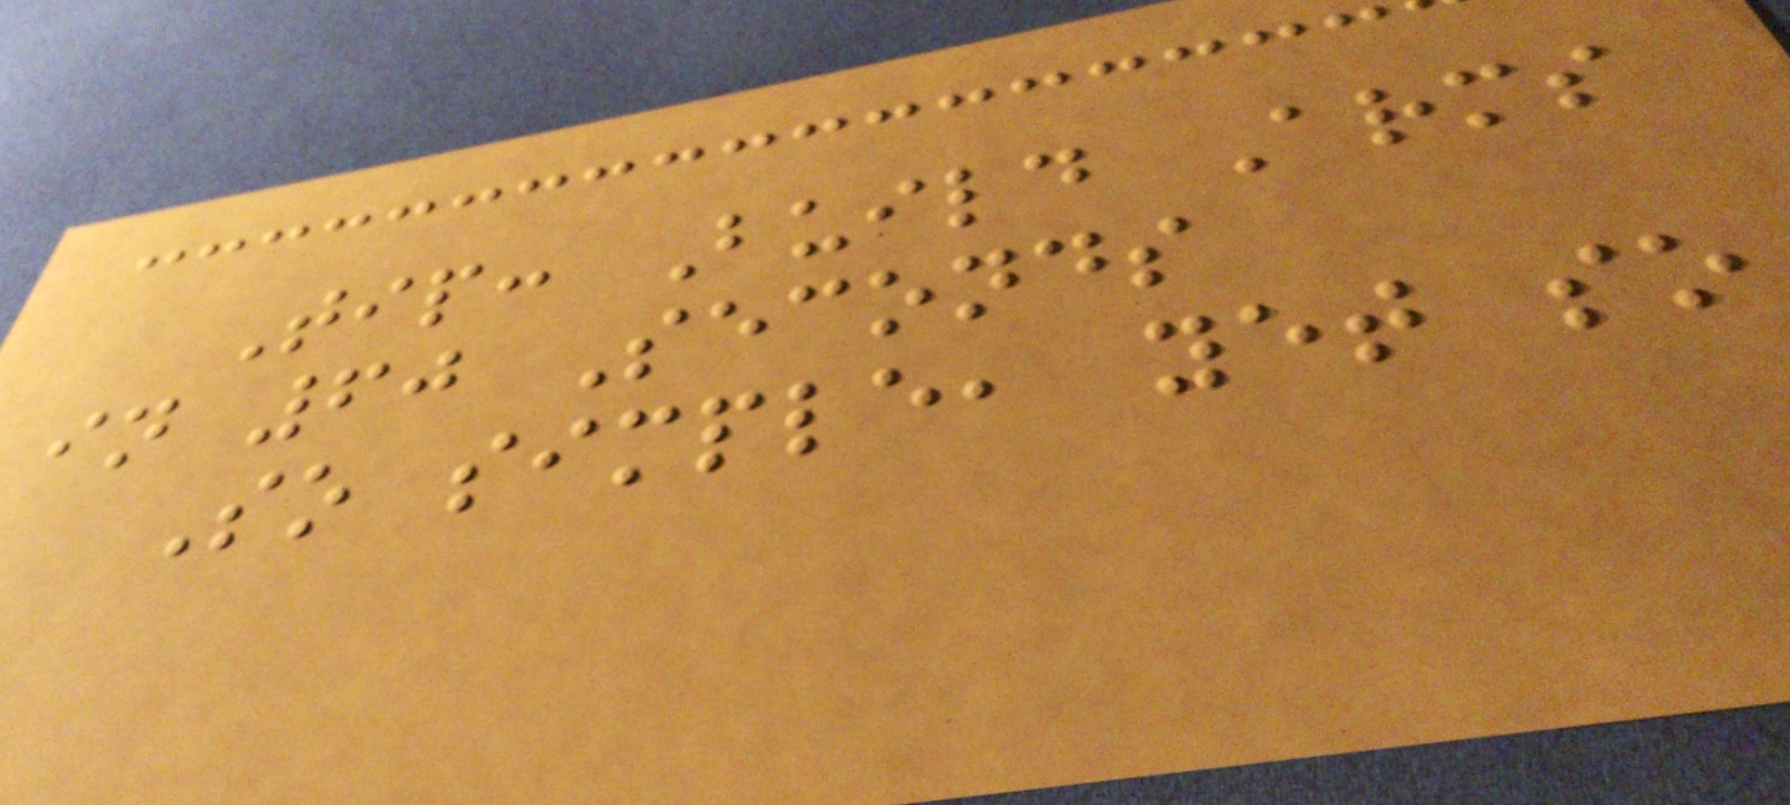Tip: Build Arms
in 60 Seconds
So simple, yet so
